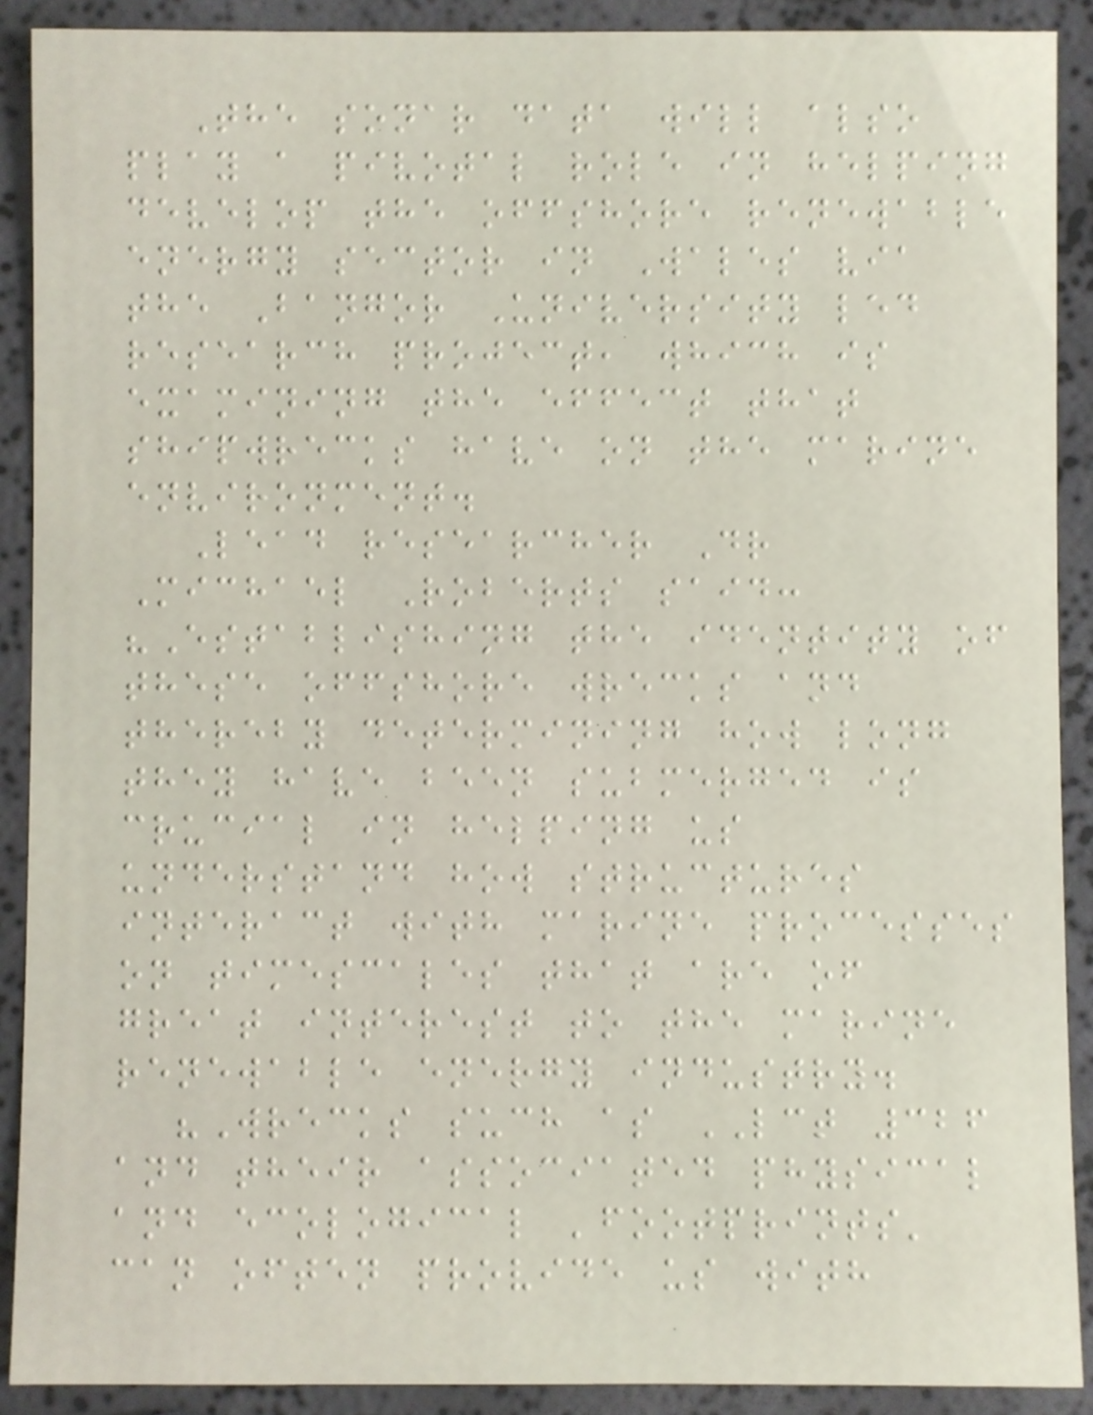The sonar data will also
play a pivotal role in helping
develop the offshore renewable
energy sector in Wales via
the Bangor University led
research project, which is
examining the effect that
shipwrecks have on the marine
environment.
Lead researcher Dr
Michael Roberts said:
"Establishing the identity of
these offshore wrecks and
thereby determining how long
they have been submerged is
crucial in helping us
understand how structures
interact with marine processes
on timescales that are of
great interest to the marine
renewable energy industry.
"Wrecks such as LCT 326
and their associated physical
and ecological 'footprints'
can often provide us with
